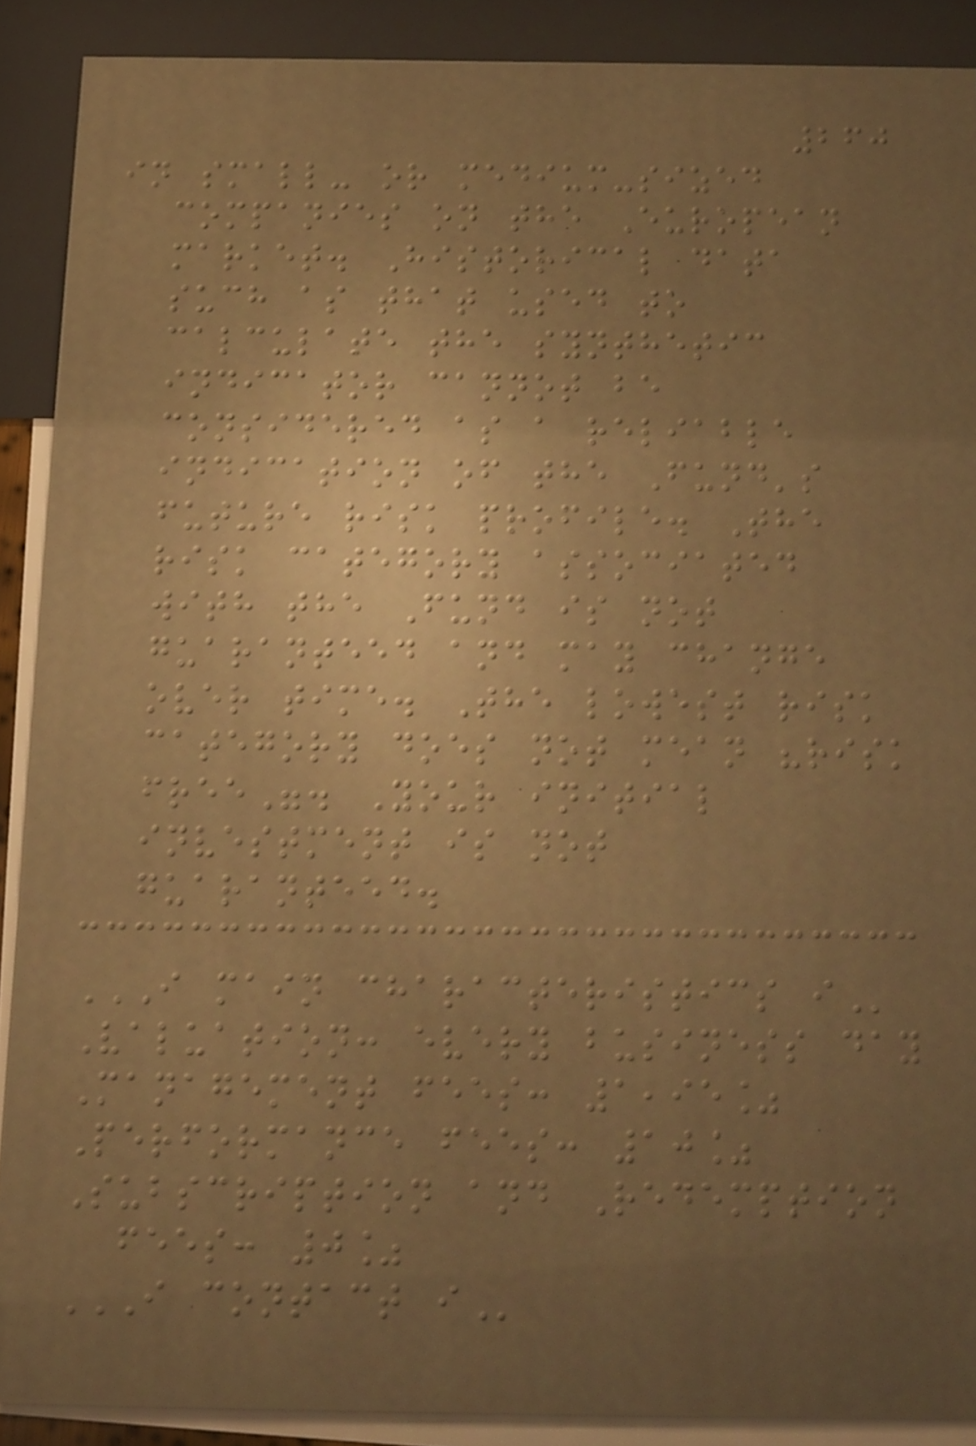260
in small- or medium-sized
companies on the European
market. Historical data
such as that used to
calculate the synthetic
indicator cannot be
considered as a reliable
indication of the Fund's
future risk profile. The
risk category associated
with the Fund is not
guaranteed and may change
over time. The lowest risk
category does not mean "risk
free". Your initial
investment is not
guaranteed.
I MAIN CHARACTERISTICS I
Valuation: every business day
Management fees: 1,95%
Performance fees: 10%
Subscription and Redemption
fees: 0%
I CONTACT I
